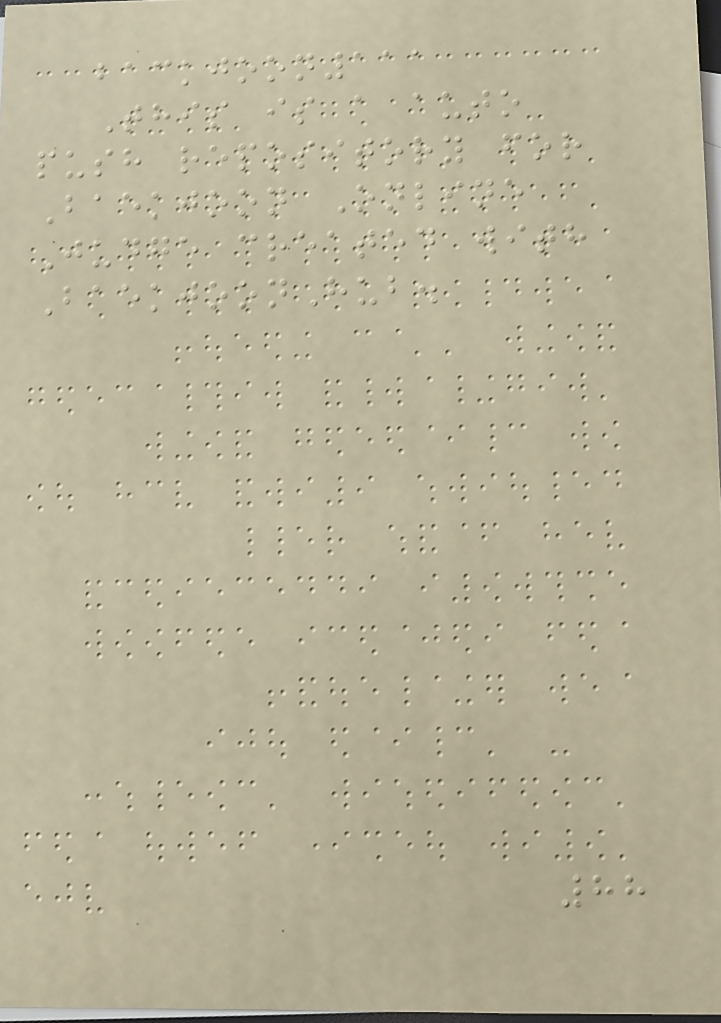backjoon111
This is a auto
push repository for
Baekjoon Online
Judge created with
BaekjoonHub.
88
